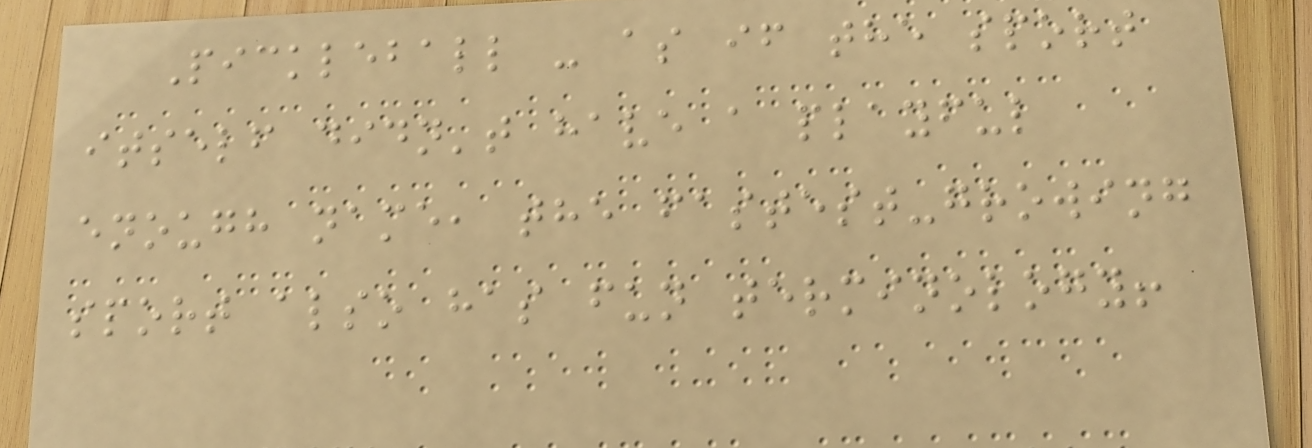Pickleball - as if the sport
itself didn't have a playful
enough name, the fastest-growing
sport also has fun terminology!
